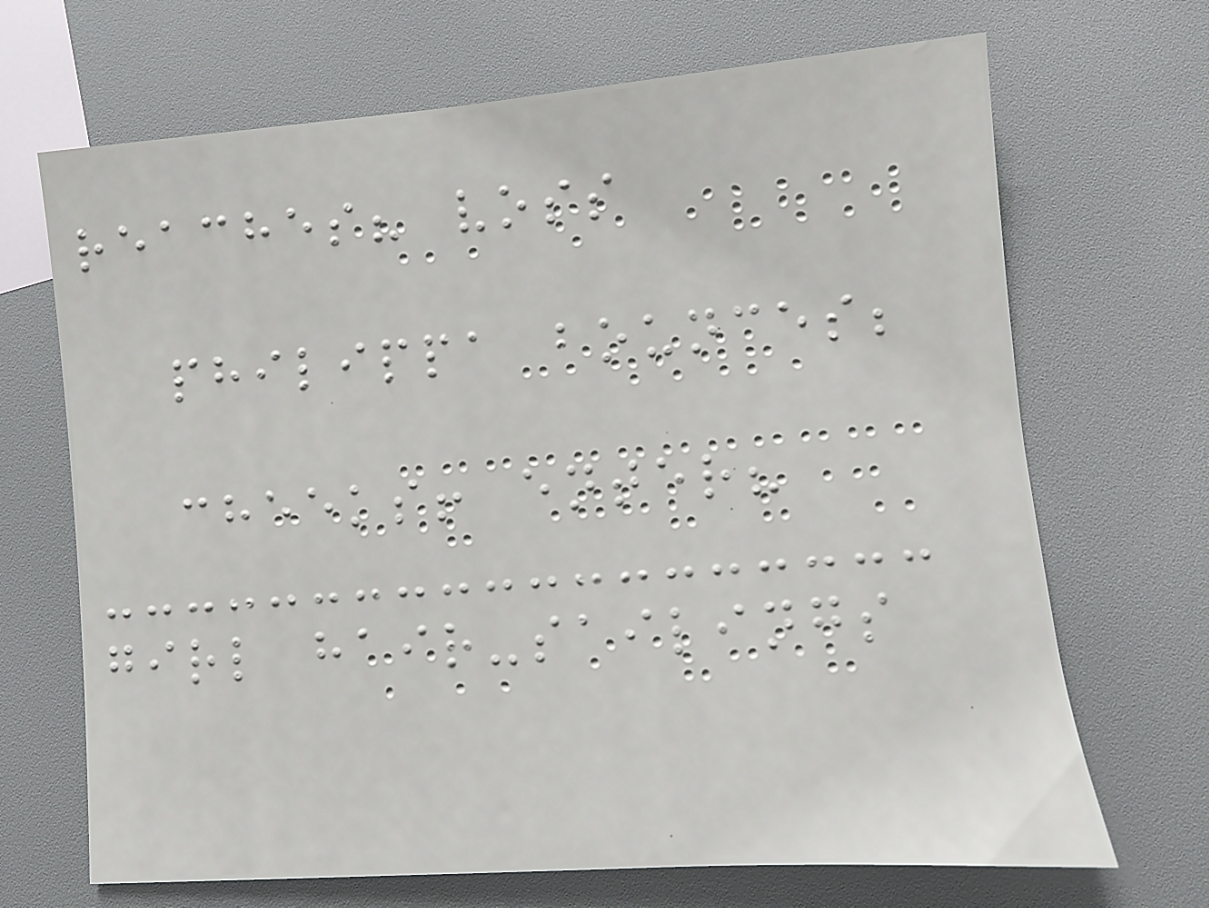reaches? voss
philippa bounces;
cheeks! enter?
girl hair-sailings
